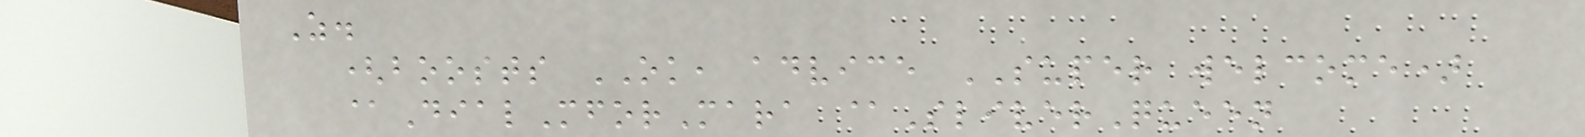Z.
(boosts OK, advice SUPER welcome)
@DialMforMara @SliverQueen
